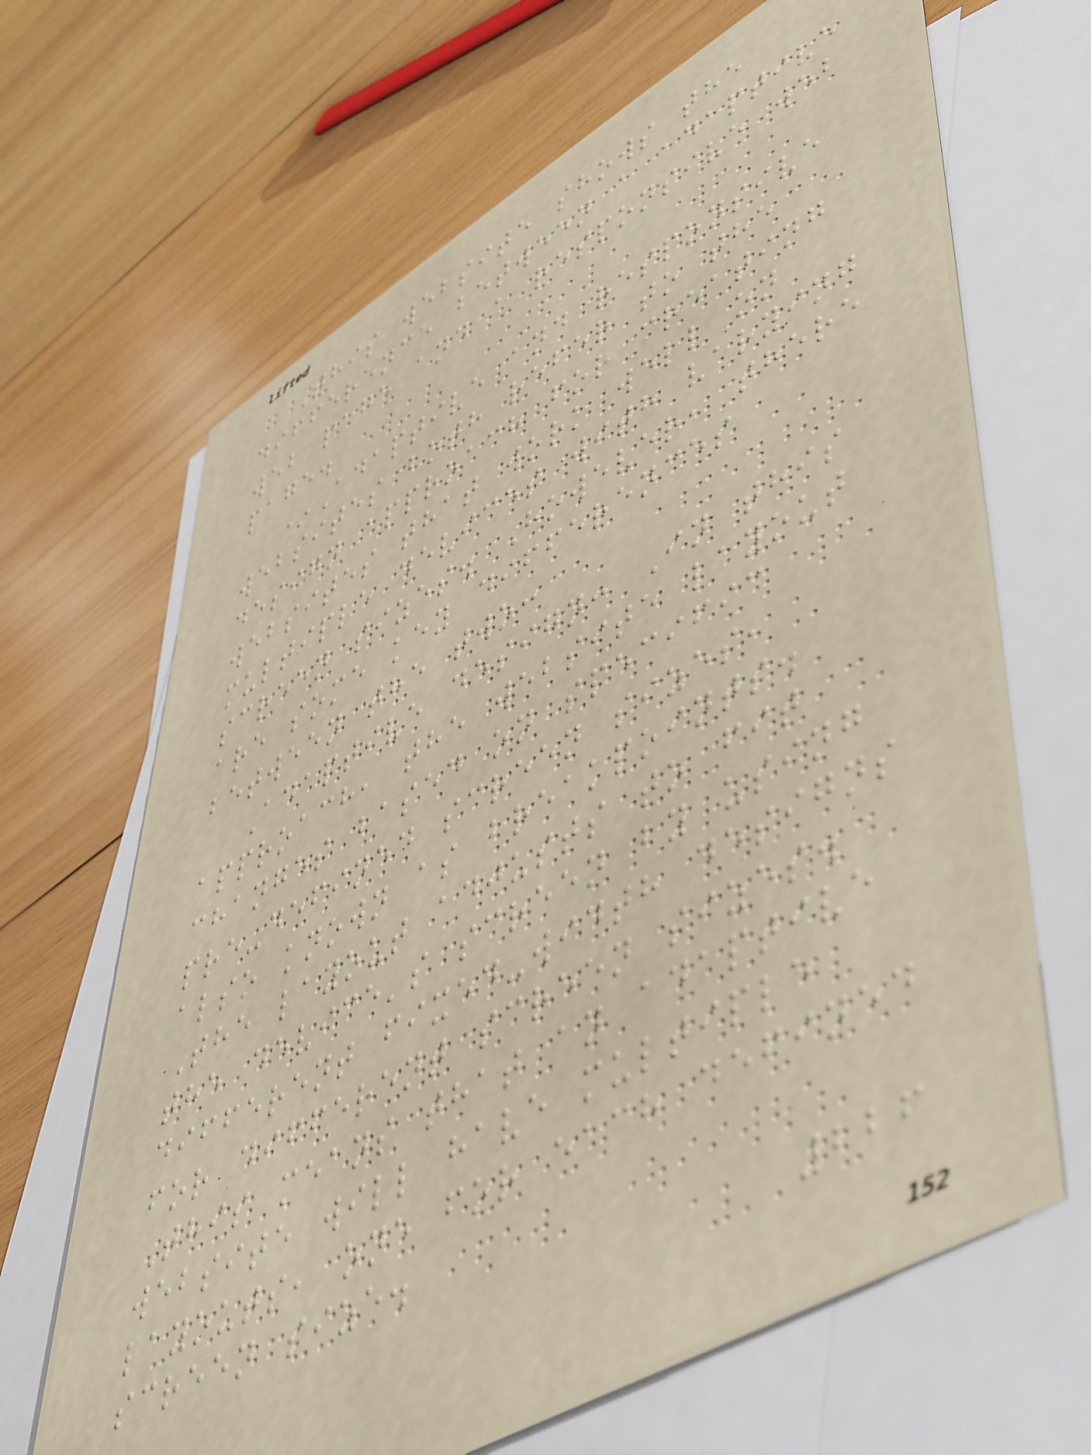This website shows the
difference between a adaptive
web page and a responsive web
page.
*Adaptive and responsive
websites both refer to the
design approach for creating
websites that work well on
multiple devices with varying
screen sizes. However, there
are some key differences
between the two:
Adaptive design: In this
approach, the website layout
changes based on specific
pre-defined screen sizes,
also known as breakpoints.
The layout adjusts to fit
the device's screen by using
different fixed-width designs
for different screen sizes.
This means that an adaptive
website will have multiple
layouts, one for each defined
screen size.
226
